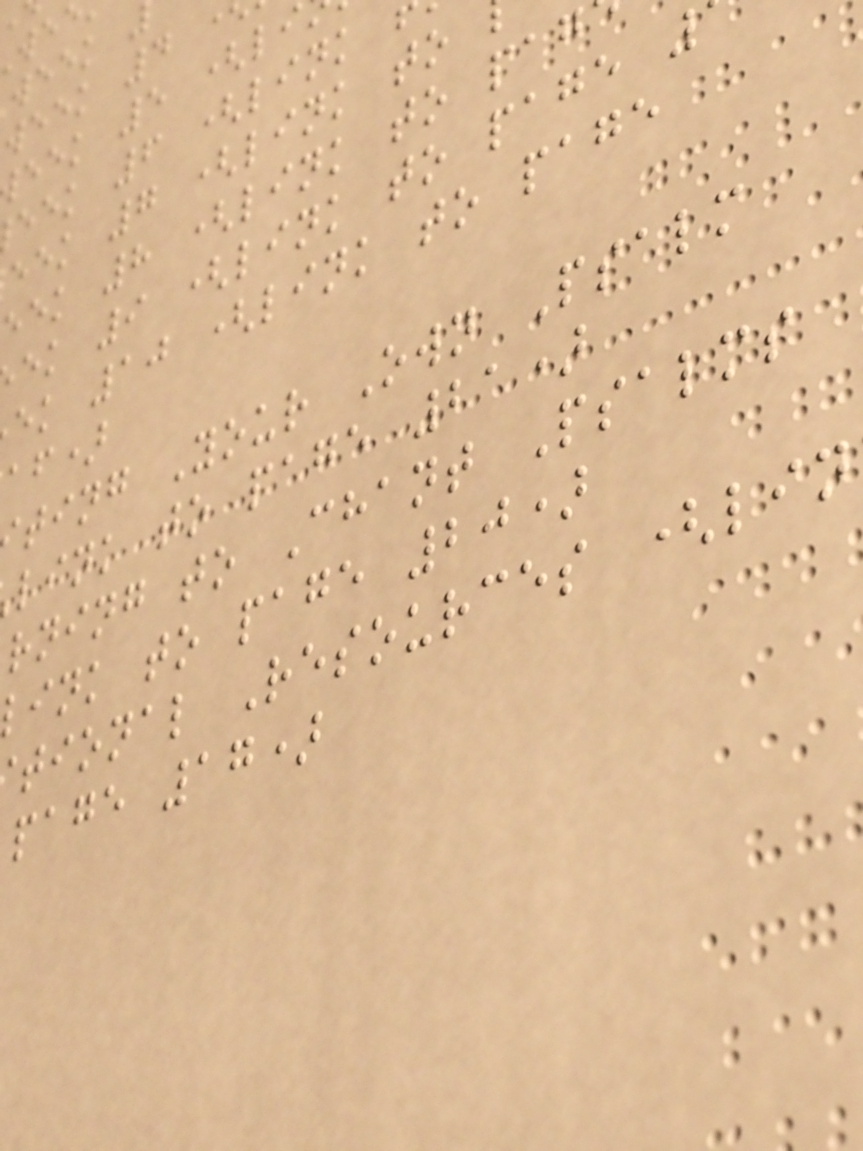week 4
eek 5 (li
eek 6 (link
eek 7 (link to
eek 8 (link to pag
ek 9 (link to page
ek 10 (link to page
af)
ting Your Own Psalm
link to page 21)
rning to Chant Psalms
link to page 20)
tional Resources (lin
page 17)
